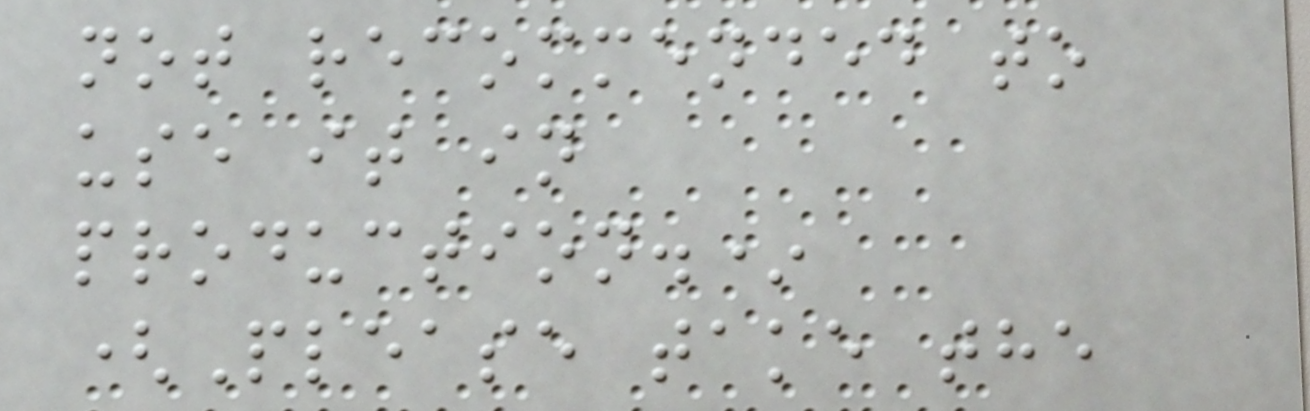not recommended to
use it in
production.*
(Please take the
